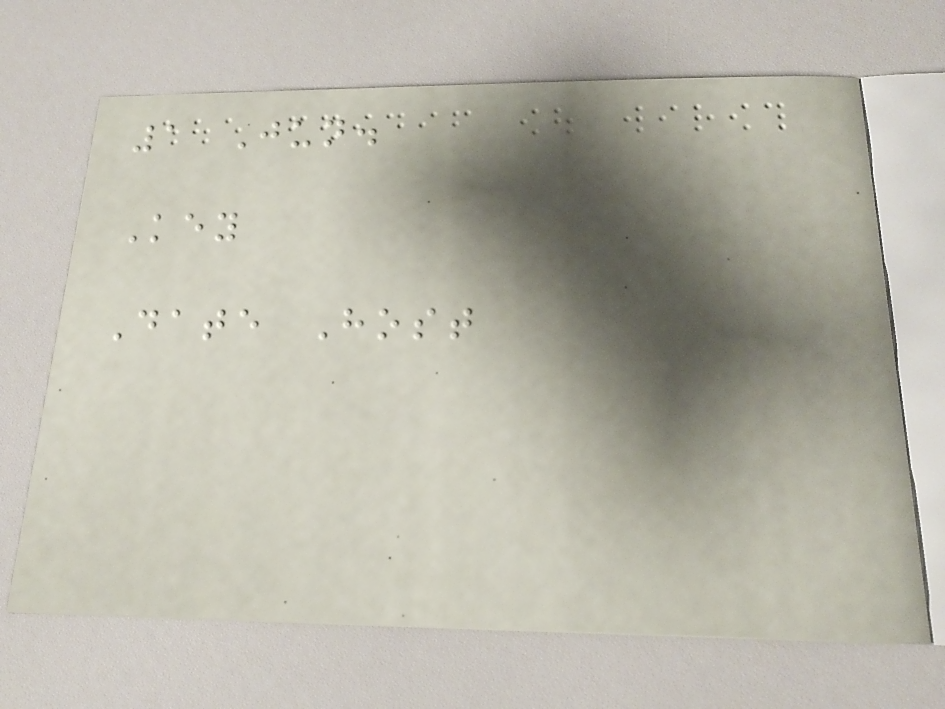1 Jun.
Key
Date Host
